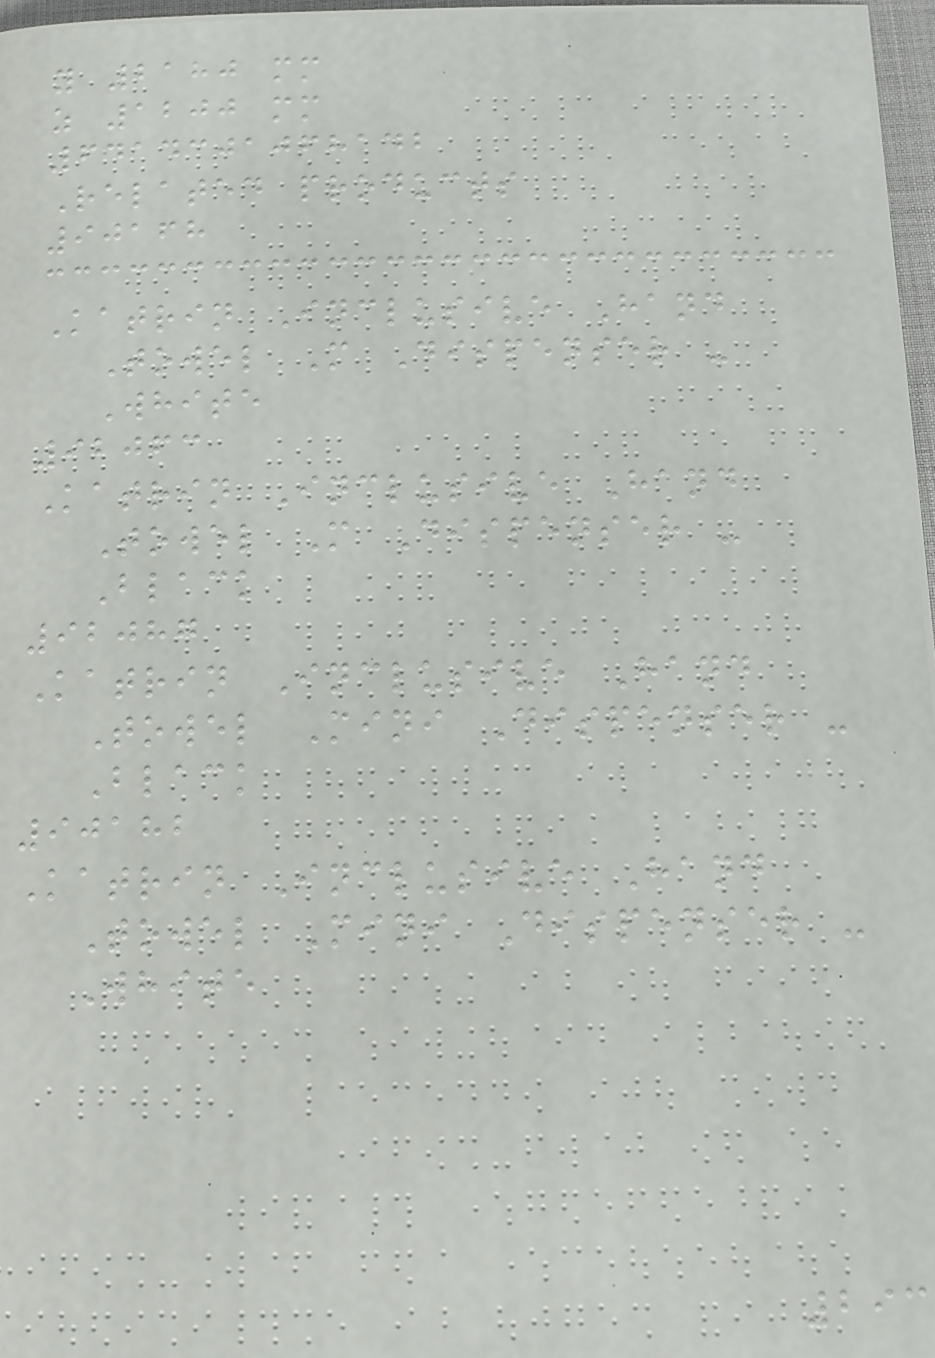y 2180 mm
z 1200 mm
6414301068142
Related products
90168
Katrin Inclusive Hand
Towel M Dispenser -
White
92063
Katrin Inclusive Hand
Towel M Dispenser -
Black
92087
Katrin Inclusive Hand
Towel Mini Dispenser -
Black
90182
Katrin Inclusive Hand
Towel Mini Dispenser -
White
293
